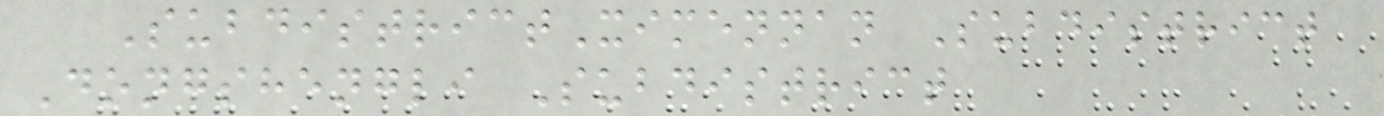SubdistrictXimennan Subdistrict
Dongshengli Subdistrict
